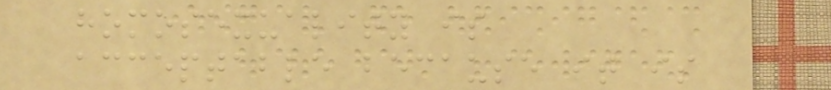homosexuality is
acceptable because it is
